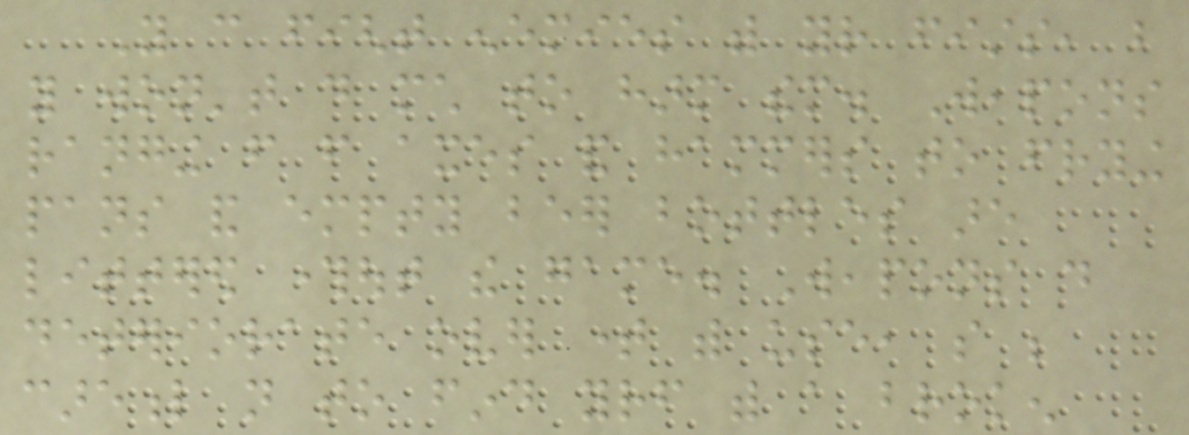You can fight enemies with your fists, but
you won't do much to harm them. Weapons
ranging from from axes and hammers to frying
pans and empty beer bottles are
littered throughout the game. Weapons do
deteriorate over time with use, so be
careful not to find yourself with a broken
